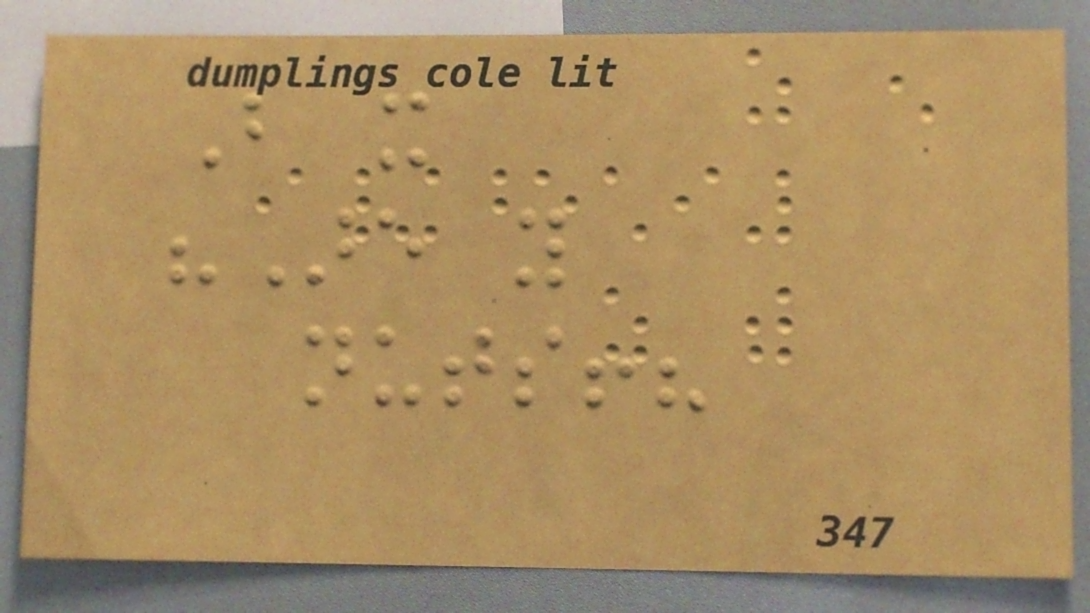But it
"Are you
nuts!?
